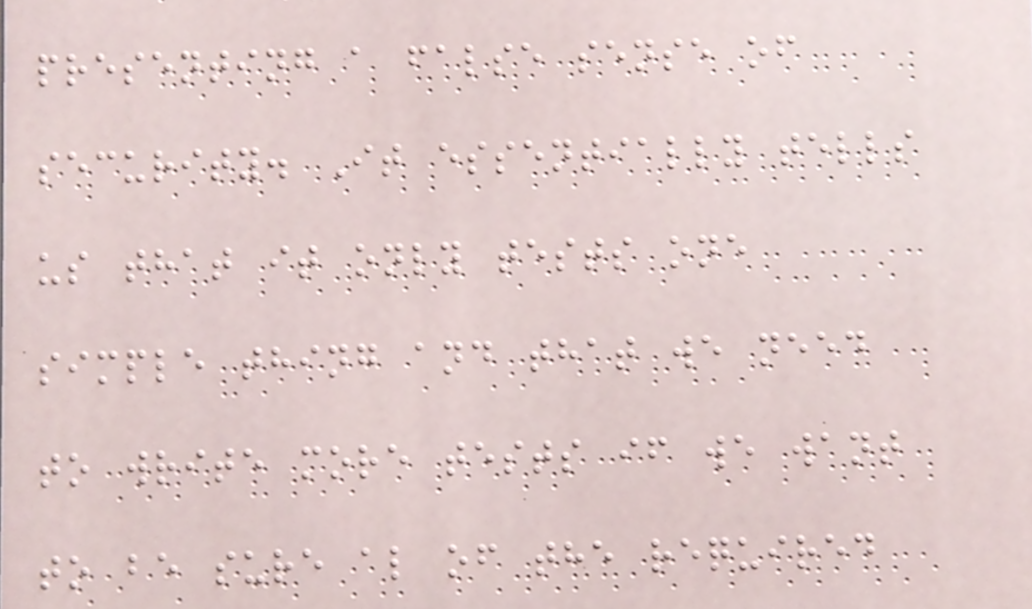presenting a false sense of
security. It essentially tells
us that it only tests one
simple thing and that we need
to write more tests if we want
to be sure al of the required
